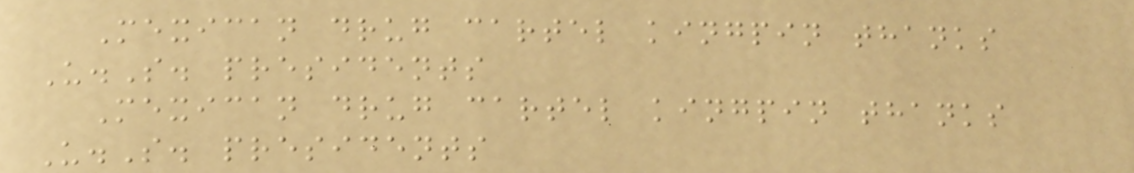Mexican drug cartel kingpin thanks
U.S. presidents
Mexican drug cartel kingpin thanks
U.S. presidents
